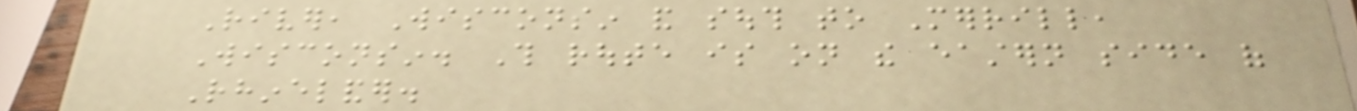River, Wisconsin and south to Merrill,
Wisconsin. This route is on the eastern side of
Rhinelander.
